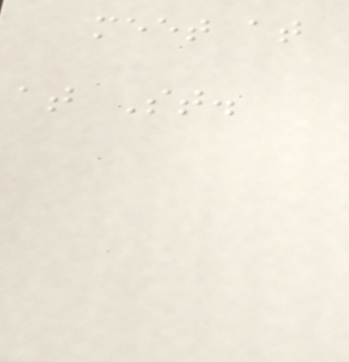meet at
at St.
